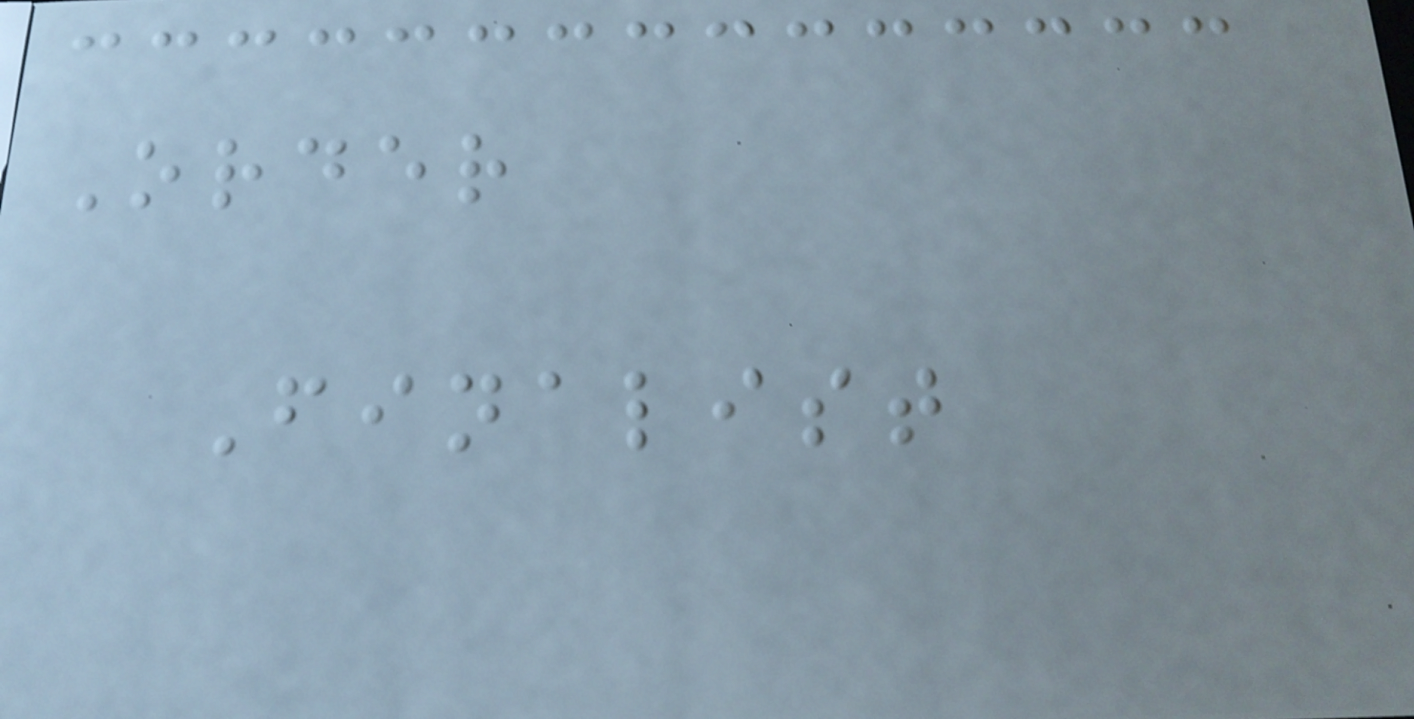Order
Finalist
